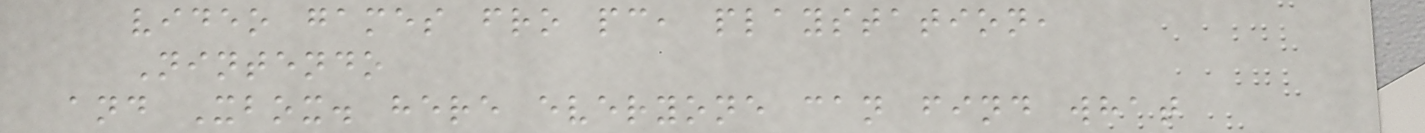video games fro pc, playstation,
Nintendo
and Xbox. here everyone can find what
